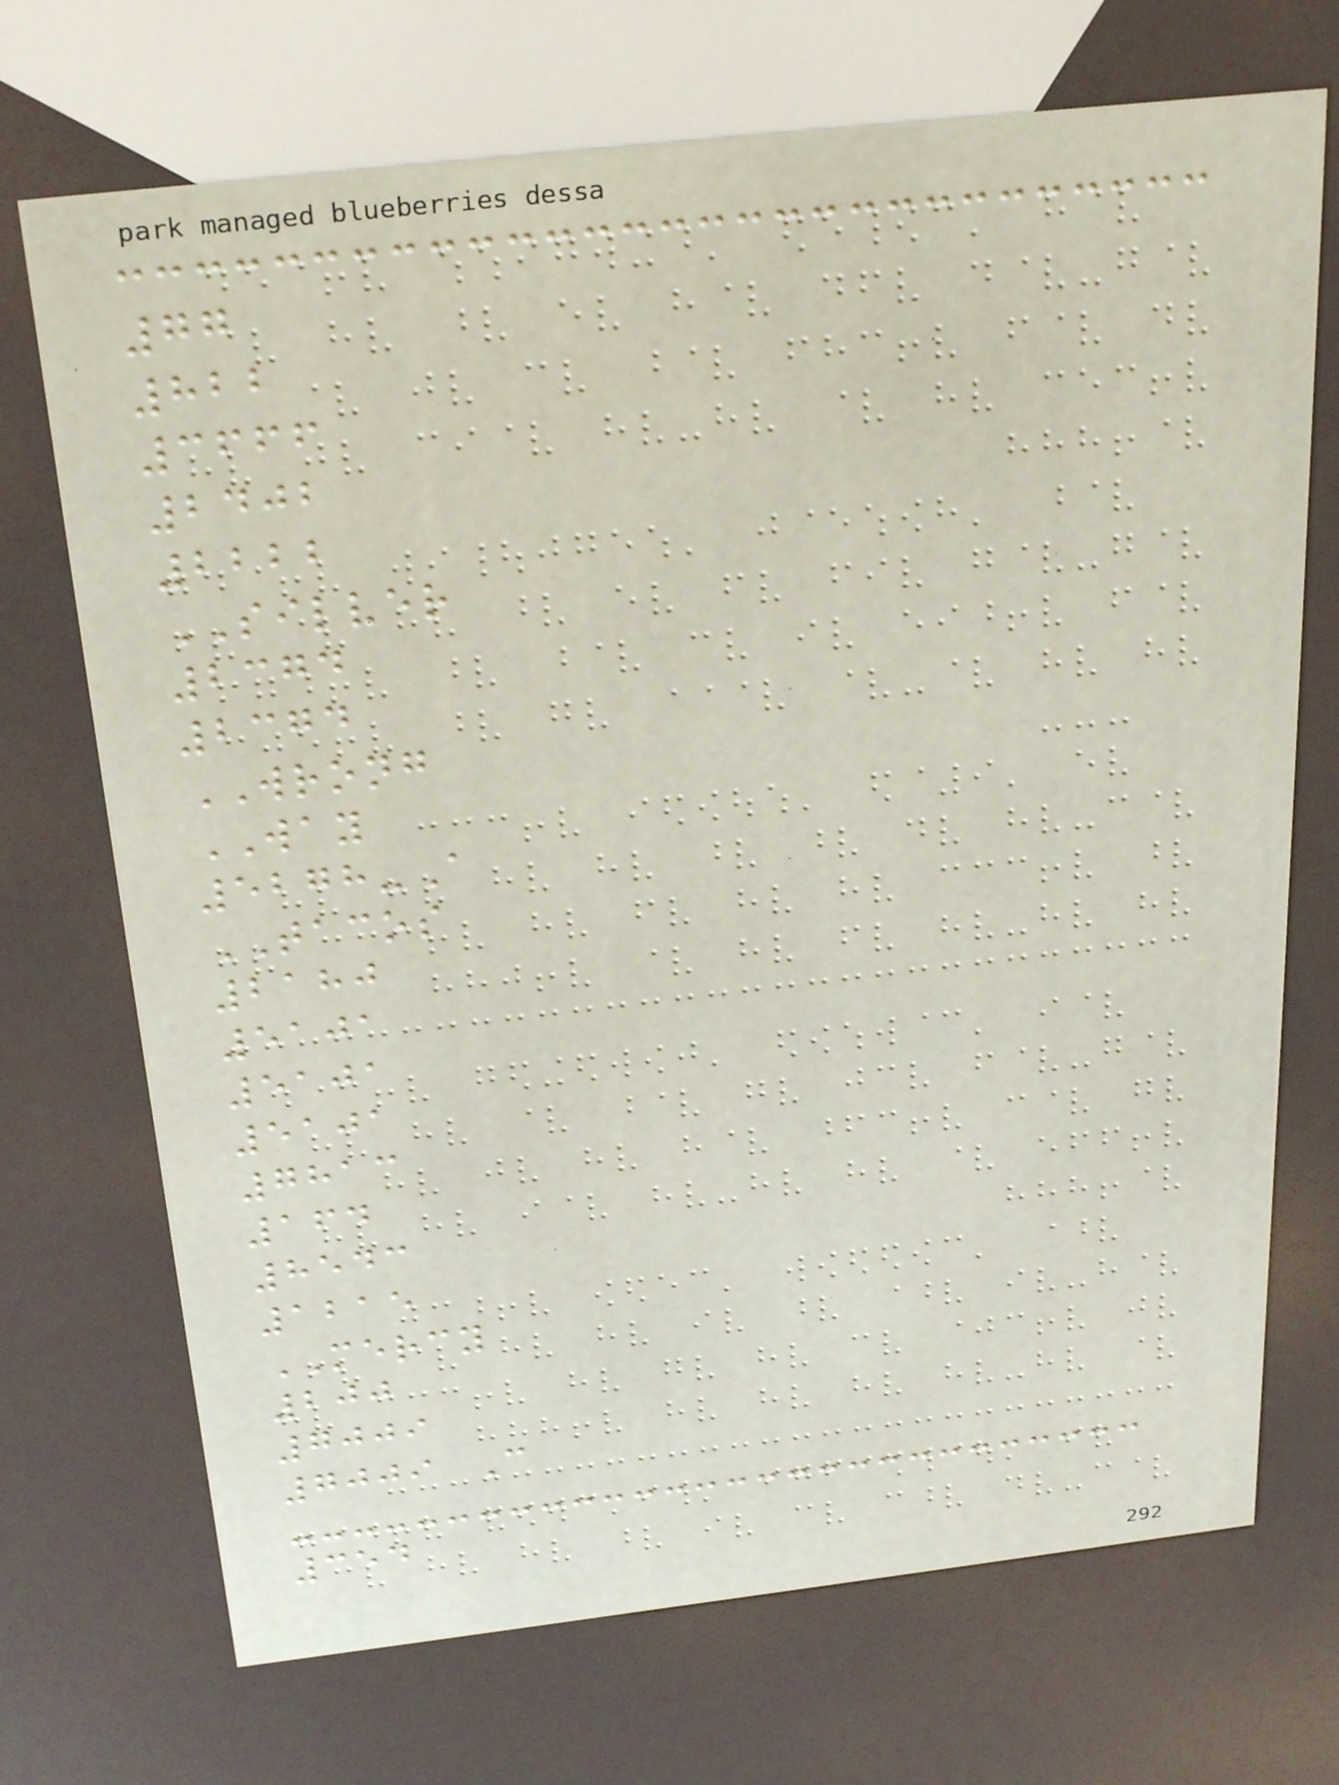77
822
3666
2402
2222
SILVER
2374
2374
WRONG
WAY
5278-A
TACOS
2180
5101
5101
5101
7813
164
8543
1215
MERCY
200
7009
7009 C
354
